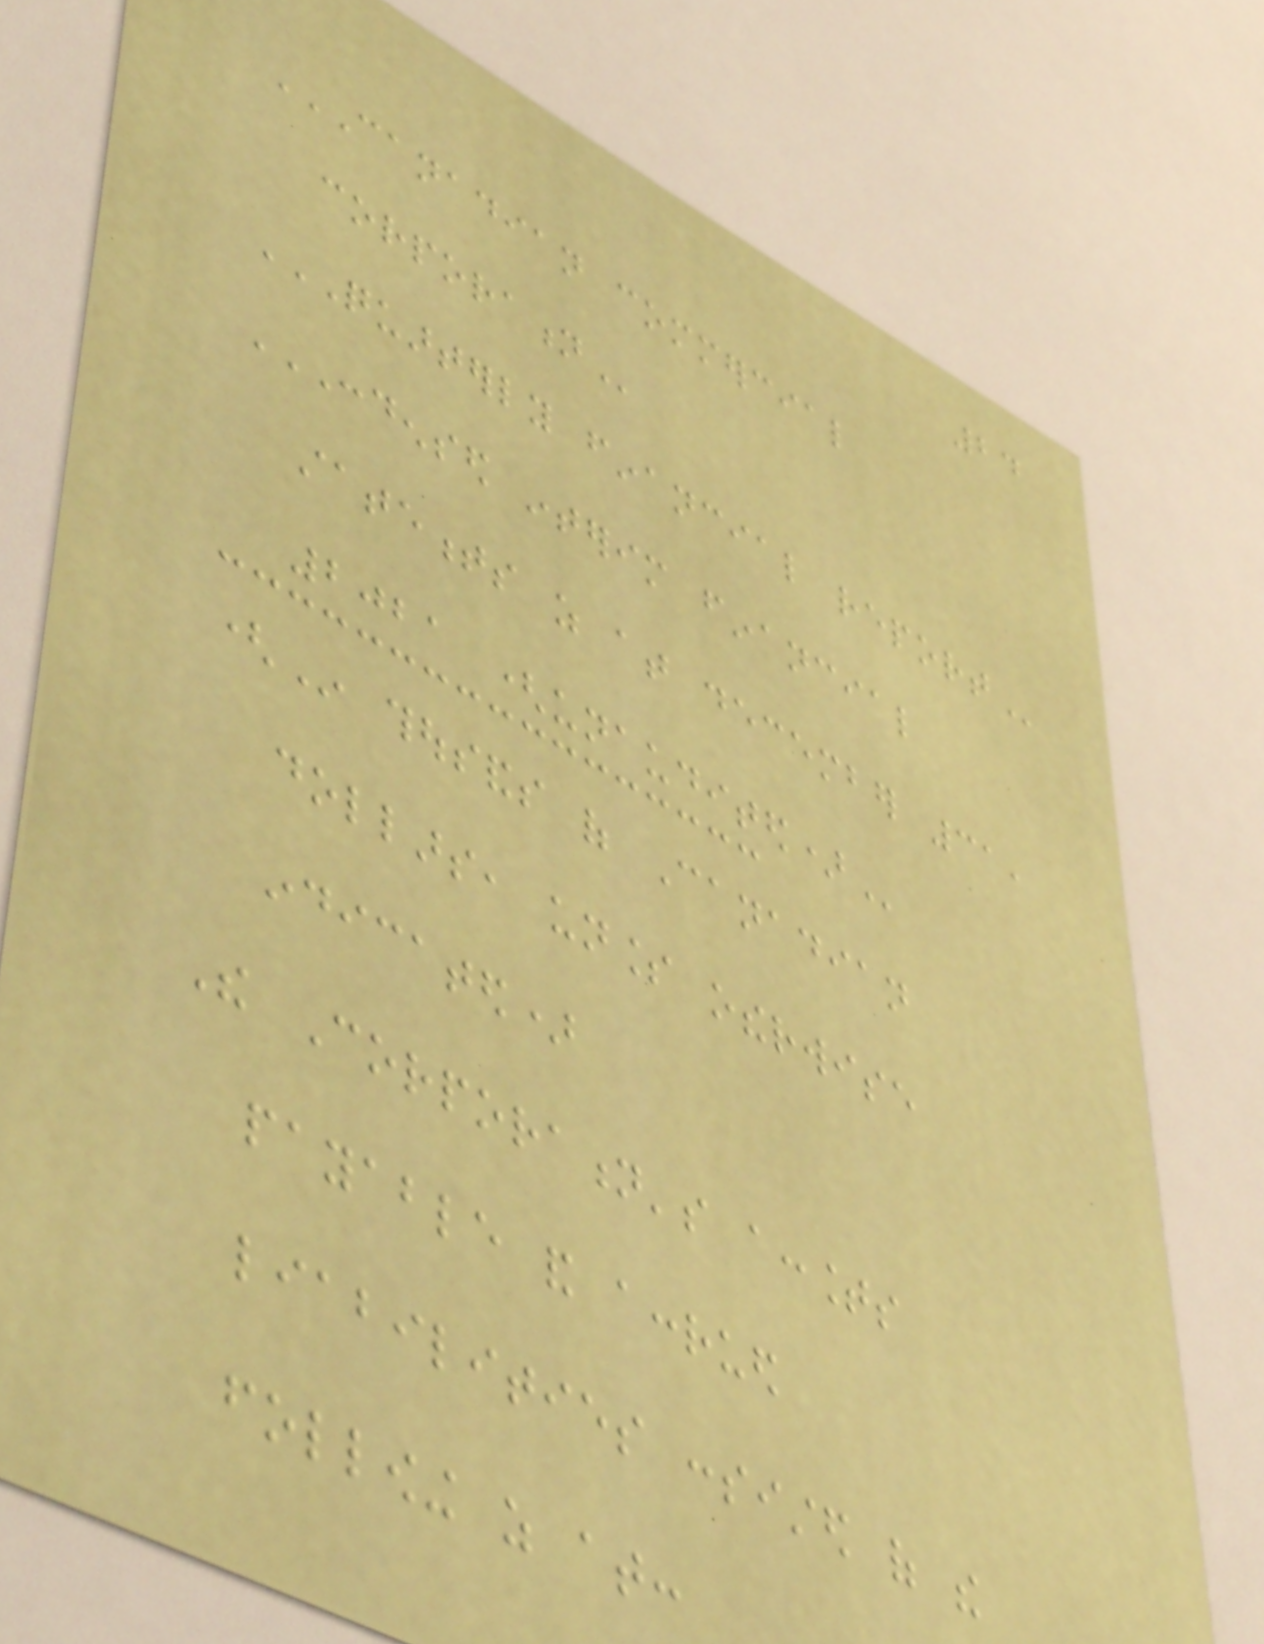24
CANADIAN COMMERCIAL
CORPORATION
QUARTERLY FINANCIAL REPORT
CONDENSED INTERIM FINANCIAL
STATEMENTS AS AT DECEMBER 31,
2021 (UNAUDITED)
(In thousands of Canadian
dollars, unless otherwise
indicated)
The Corporation's accounts
payable and accrued
liabilities consisted of the
following as at:
